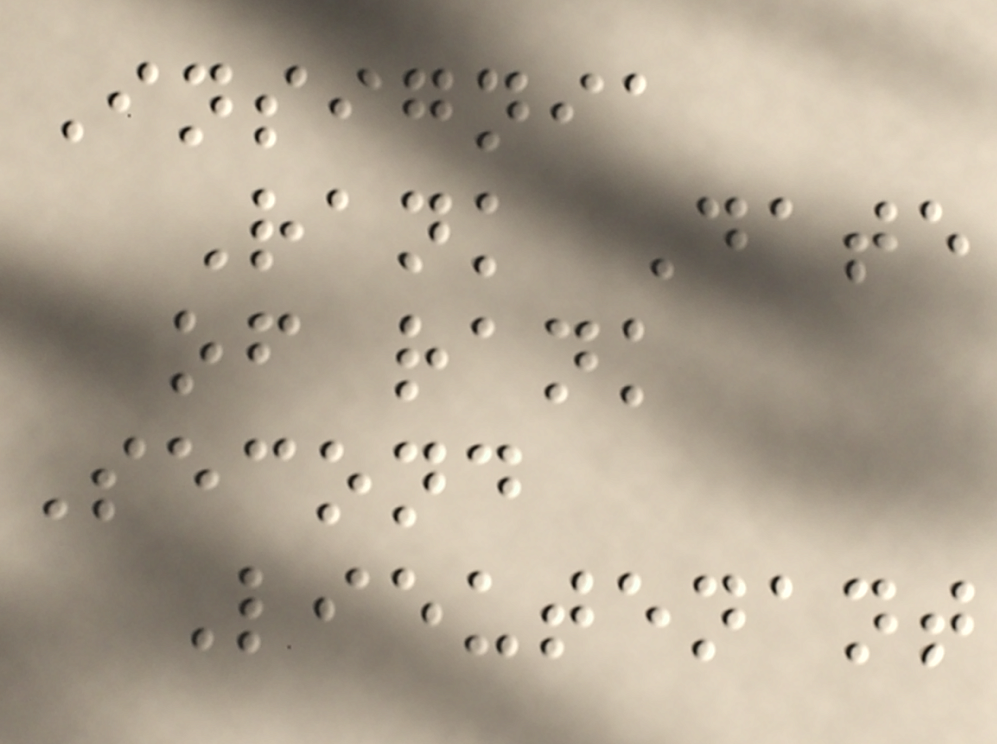Insignia
Rank Date
of rank
Second
Lieutenant
